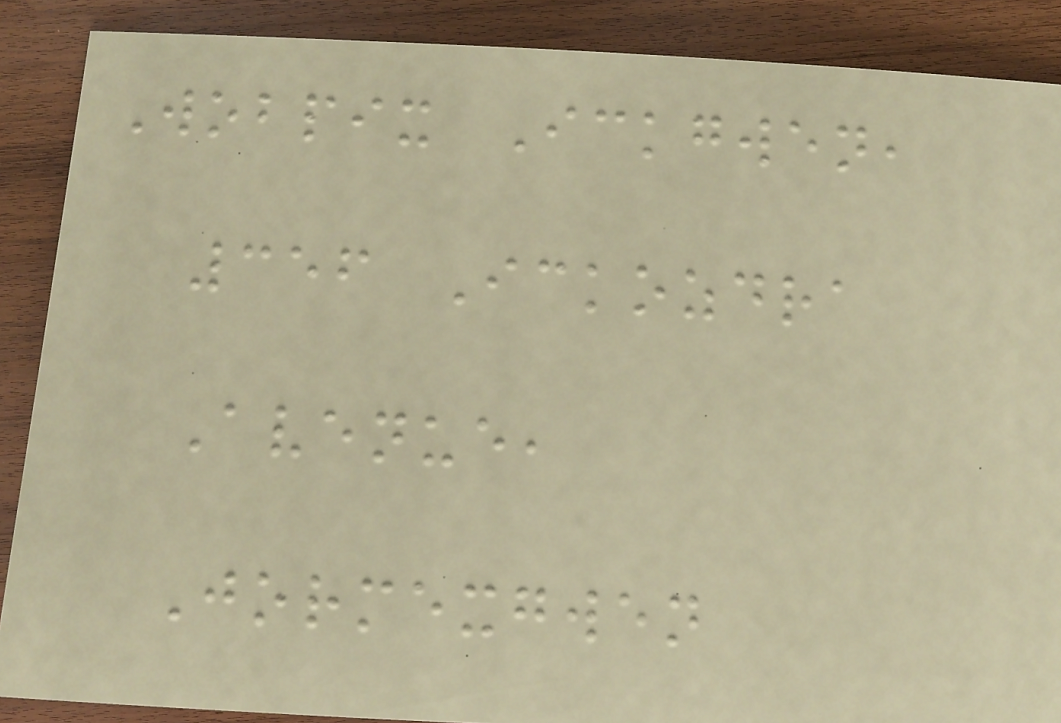Wobpix Ickgwen,
356 Ickozdra
Avenue,
Jormexgwen
